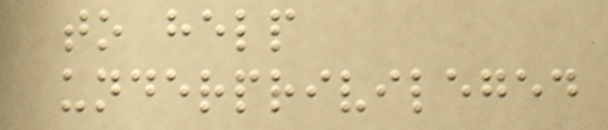to help
underprivileged
